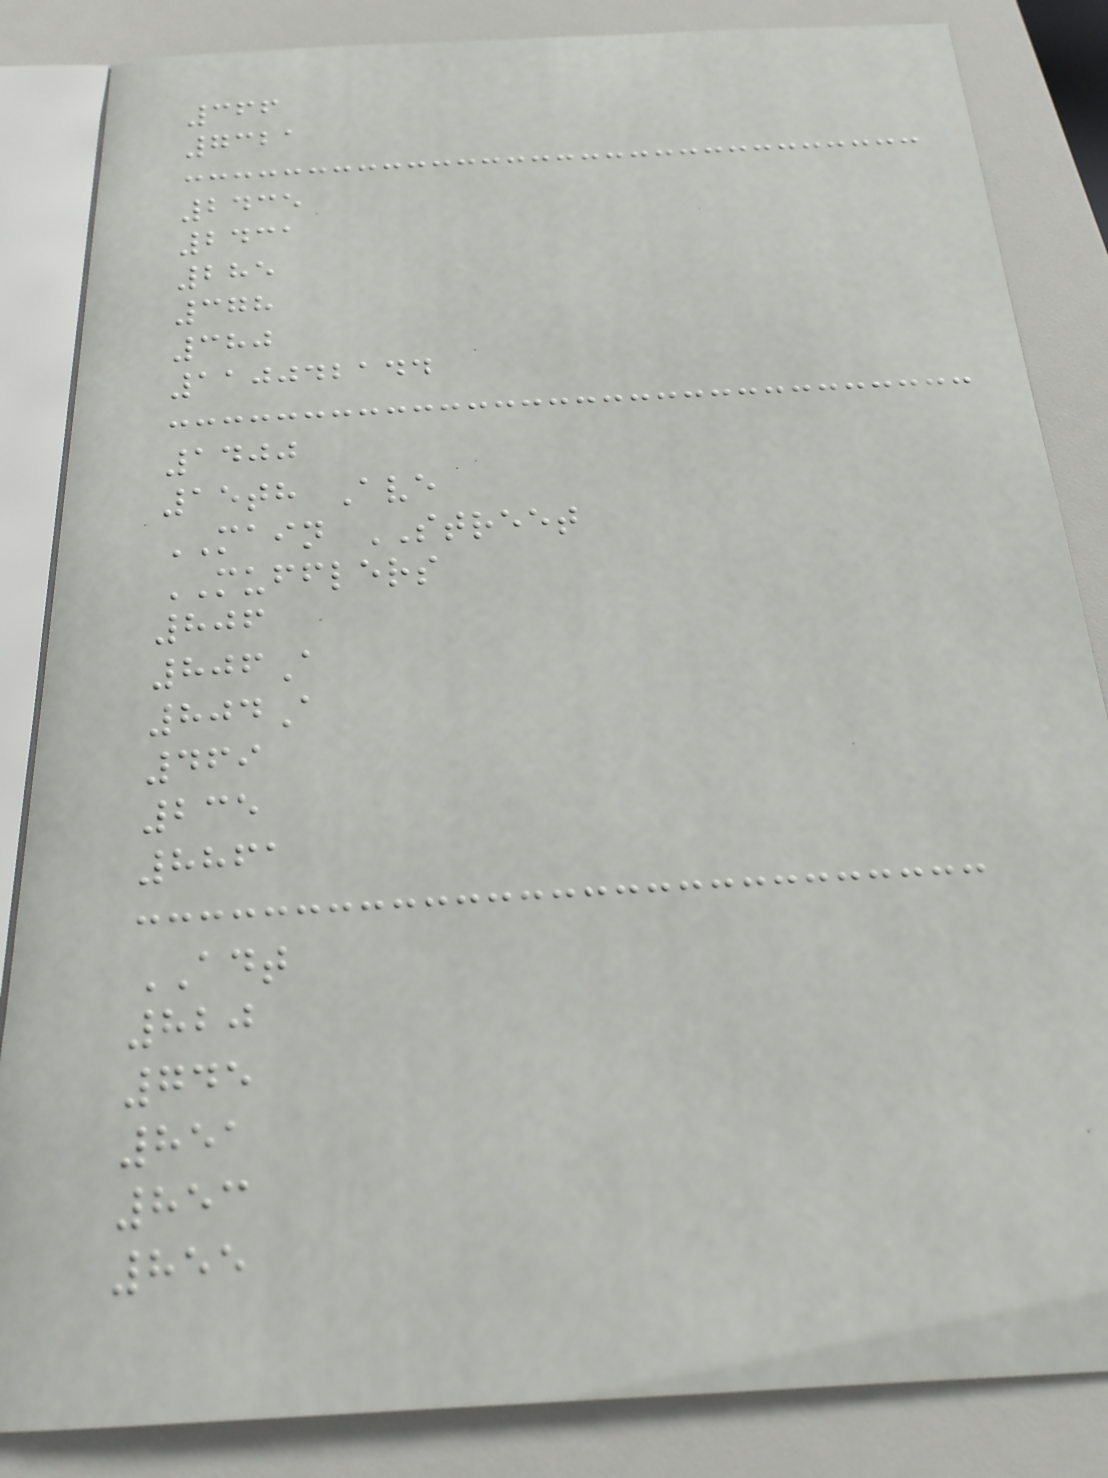366
7321
2435
2431
285
378
380
110042144
1400
15th Ave
MAIN STREET
MUFFLERS
806
806A
804A
469
235
8861
ADT
820
745
851
853
855
